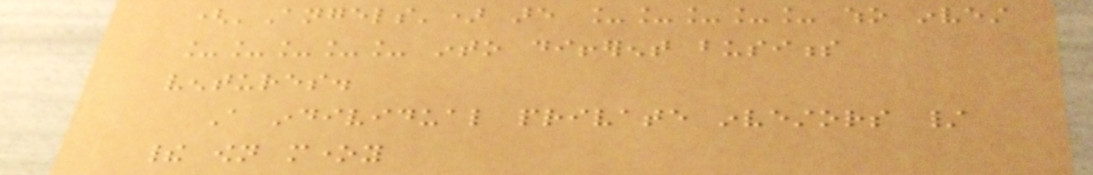('Angels') are _____ who invest
_____ into different business
ventures.
A individual private investors /
their own money
